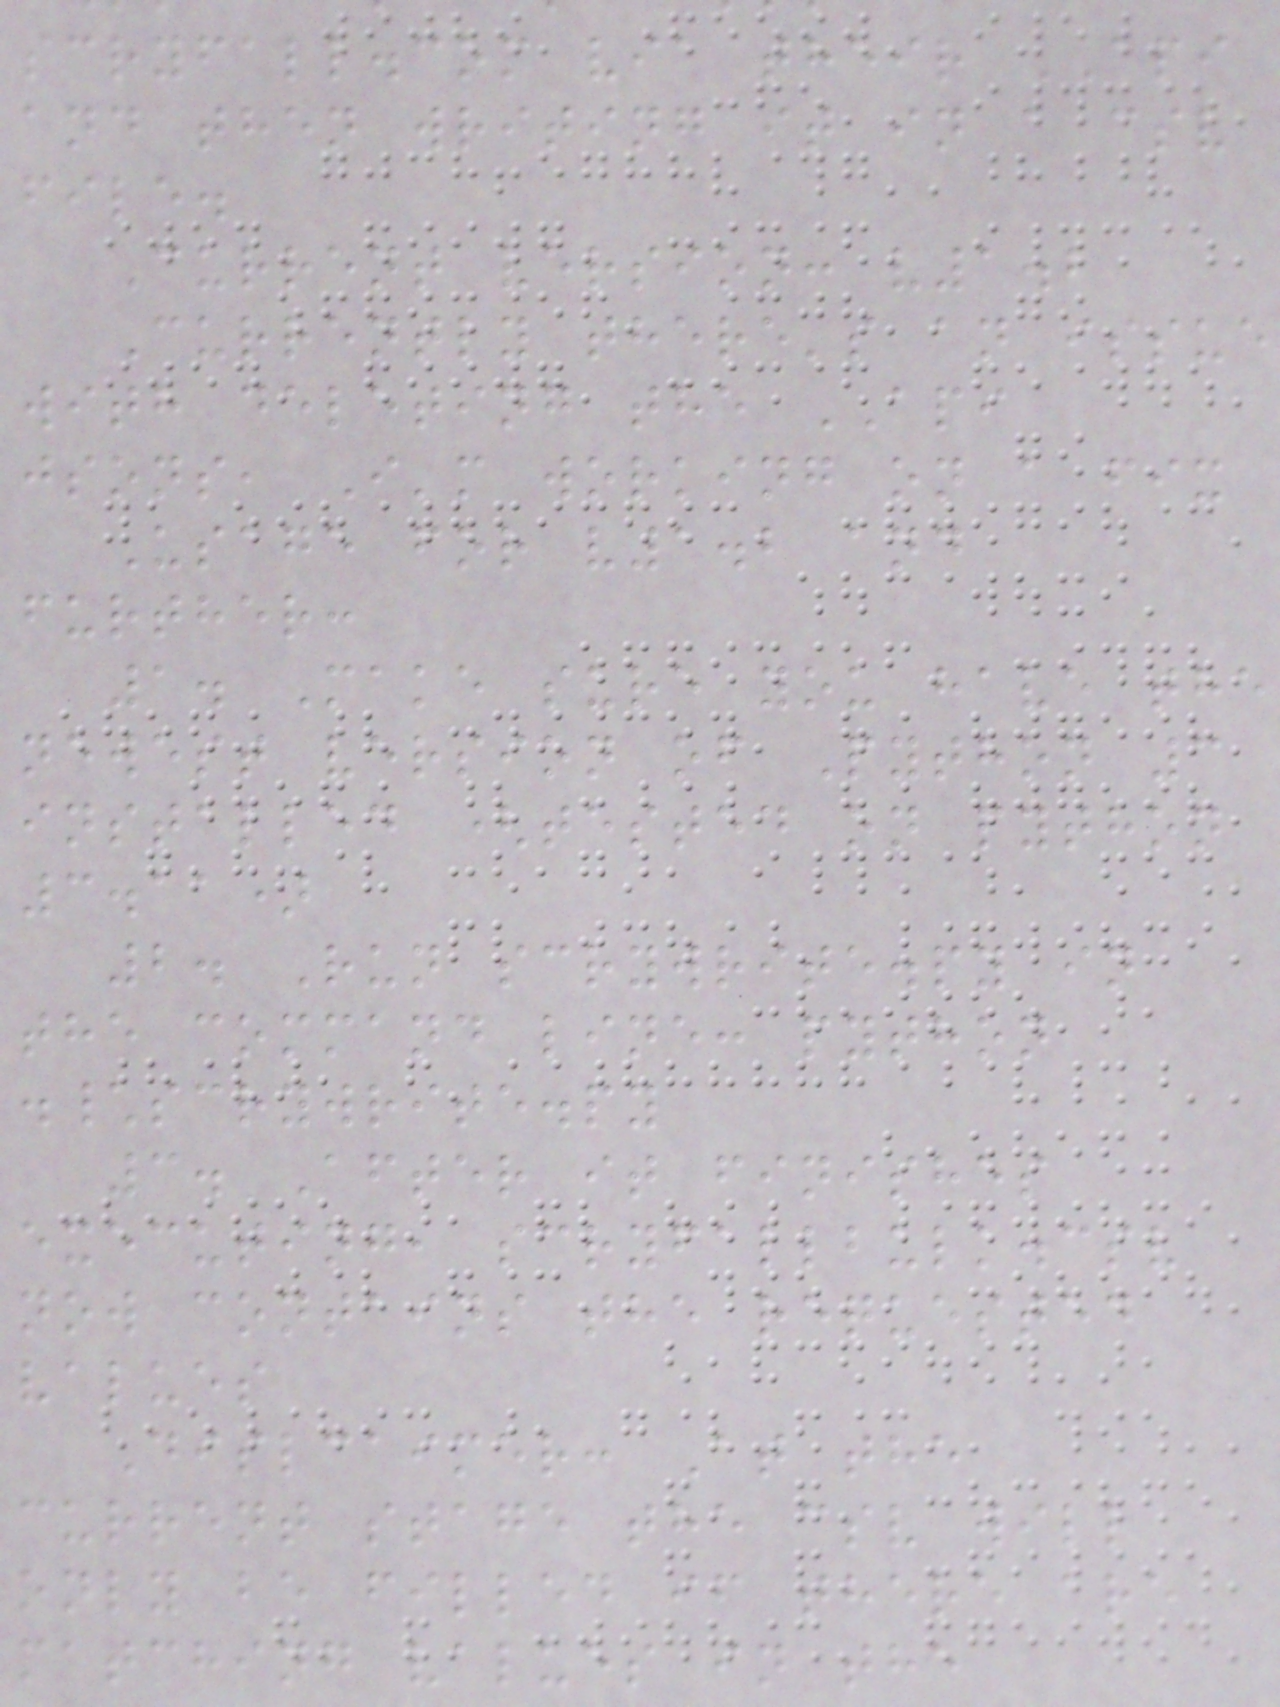scryfall.com via their API
and then writing it in a csv
file.
Current version: v1.2
Currently there's an issue
with deleting the API
jsons, I'm working on a fix
Usage for v1.2 and
further:
1. Make sure you have the
newest version of Python 3
installed (tested on python
3.11)
2. Run scrywrite.py in
the command line: python
.\scrywrite.py
3. After it finishes
executing, scryfallbulk.csv
now contains the requested
values
Dislcaimer: At the
current stage the csv will
only be filled if there are
matching values in the
